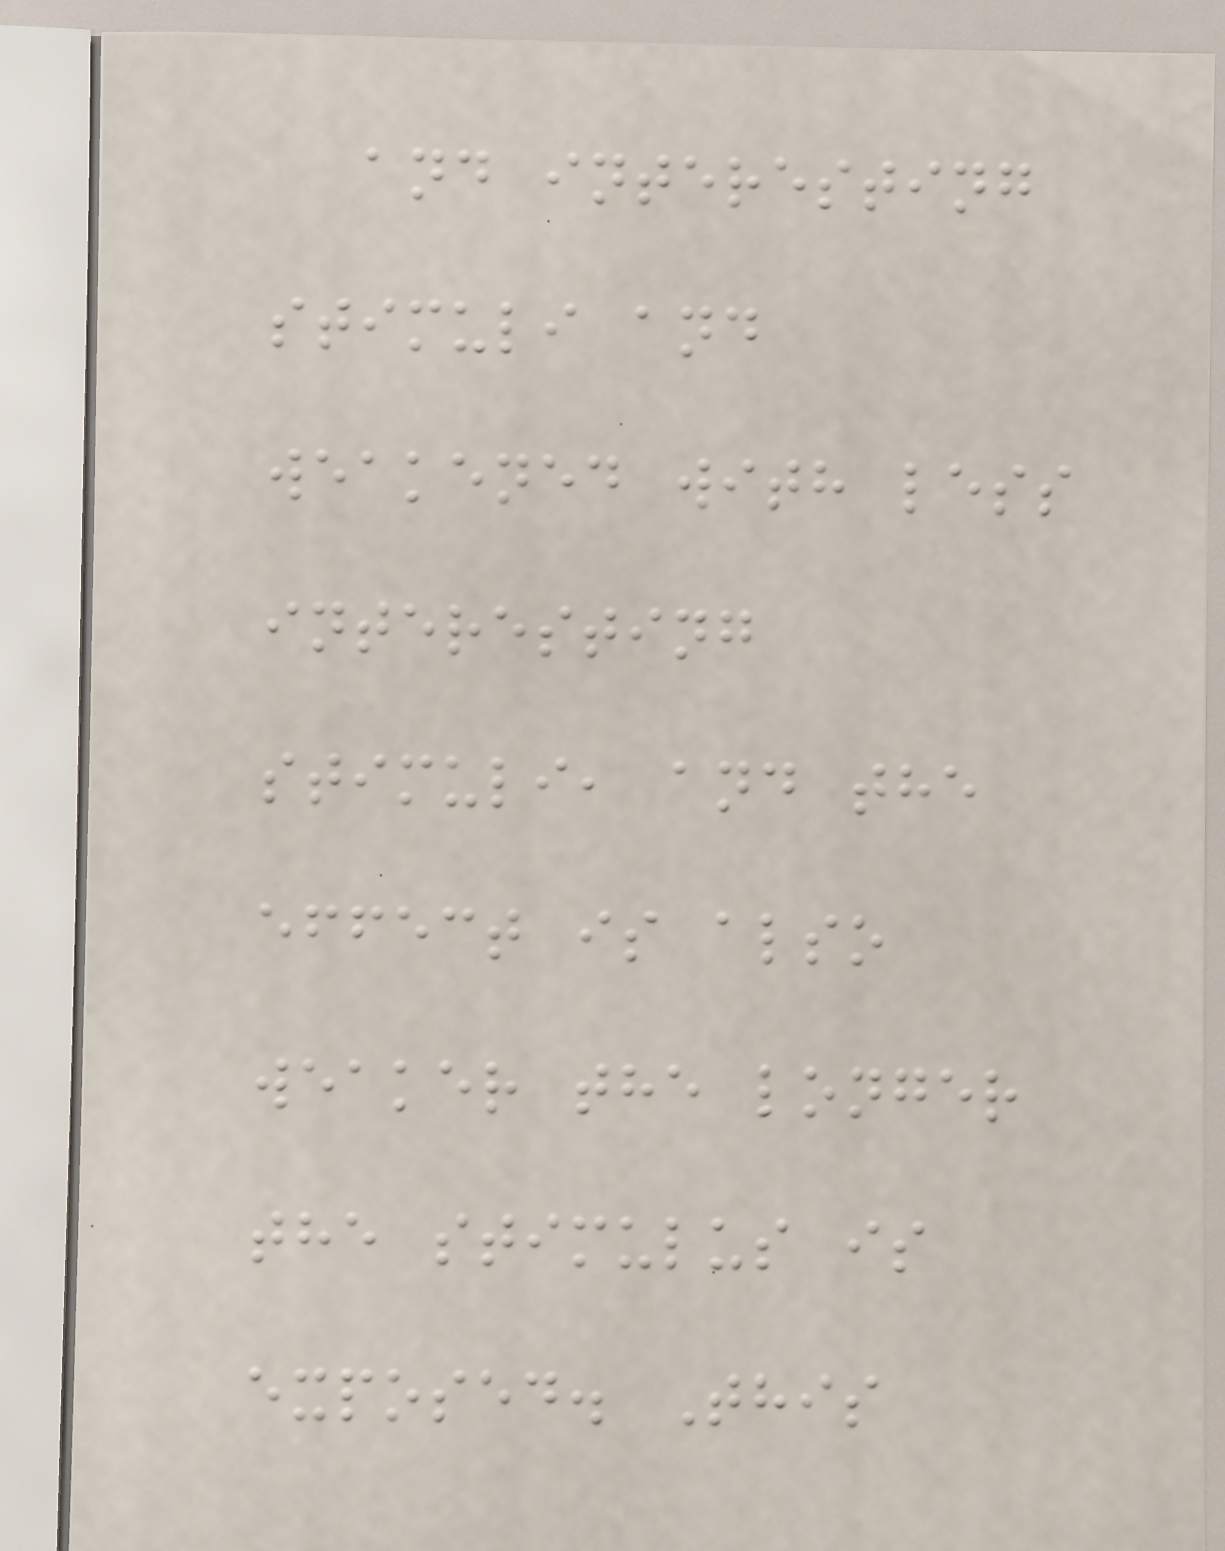and interesting
stimuli and
weakened with less
interesting
stimuli, and the
effect is also
weaker the longer
the stimulus is
exposed. This
